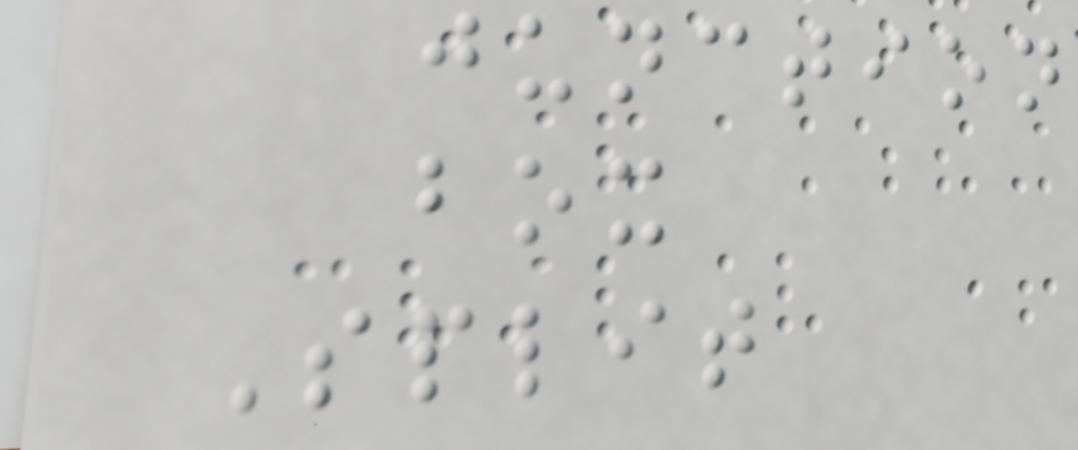junction
box
Split
